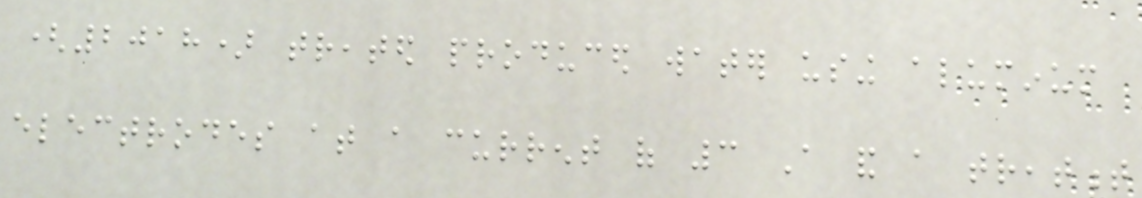(2018) treated produced water using aluminum
electrodes at a current of 3 A and a treatment
